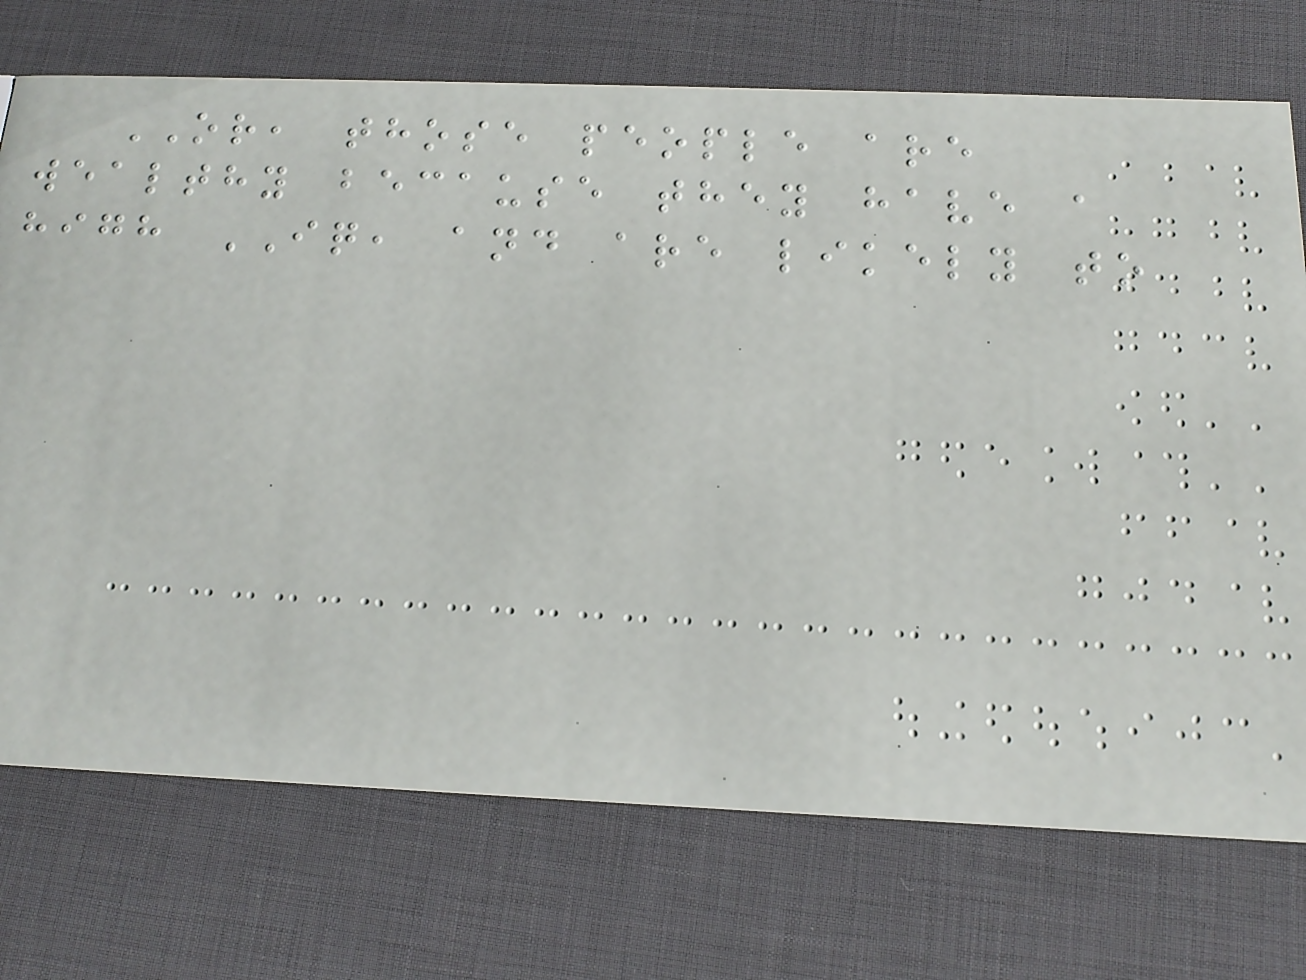OR, those people are
wealthy because they have a
high IQ, and are likely to
